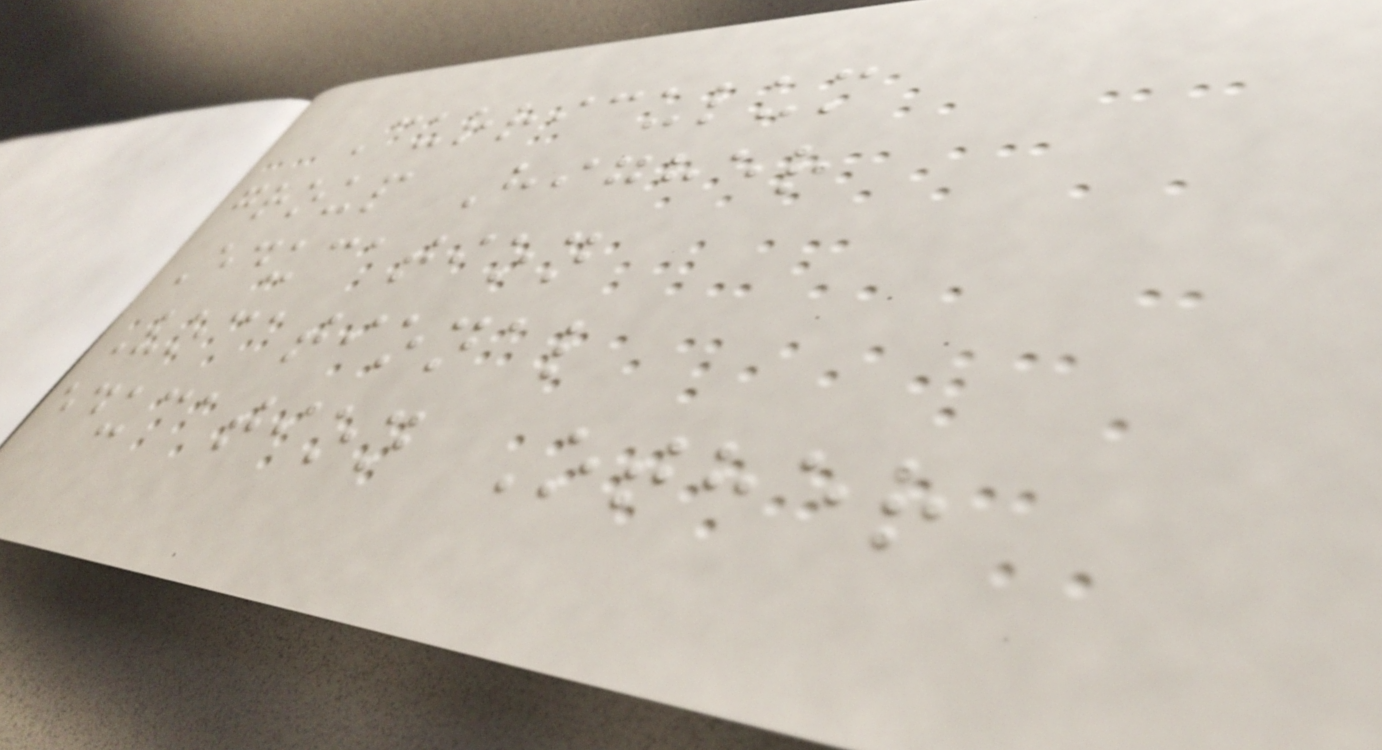Curriculum
group Higher
Education
Vocational
education Other
